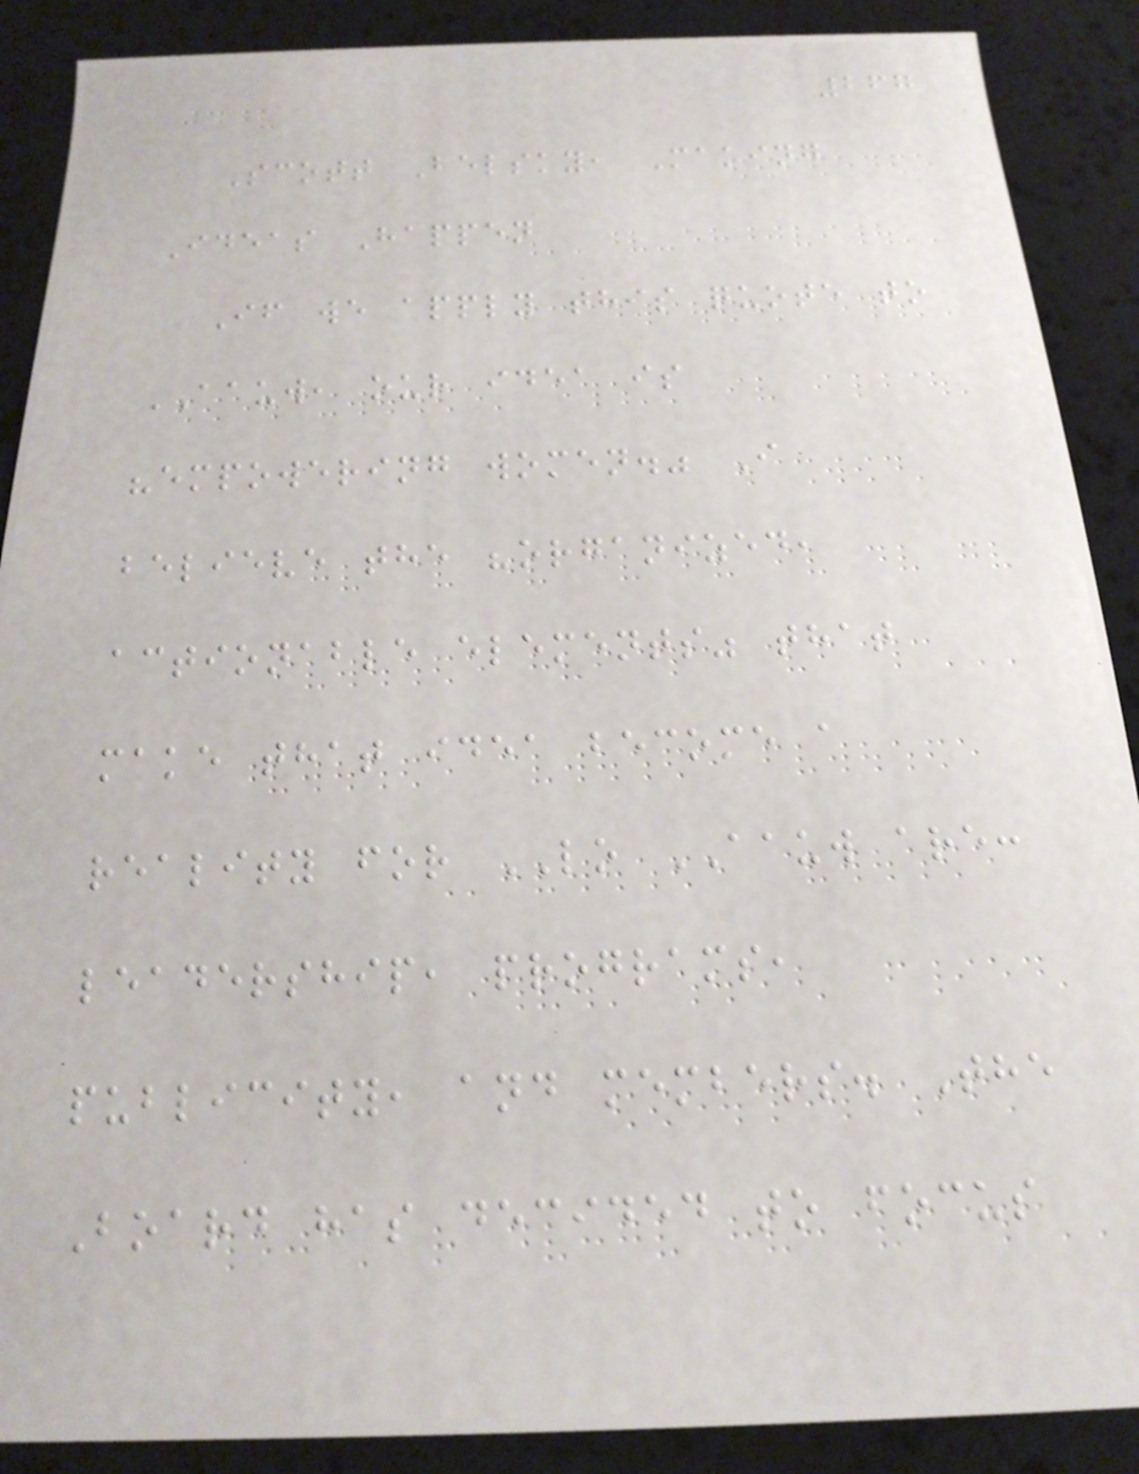267
Scott Belsky, Making
Ideas Happen
If we apply this quote to
AAUW, our idea is
"empowering women." I
believe the "organized,
actionable elements" that
make that idea become a
reality for LO AAUW are:
leadership, programs,
publicity, and members. The
Board has decided to focus
